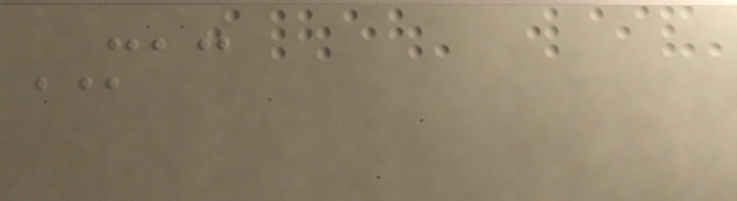MAC
